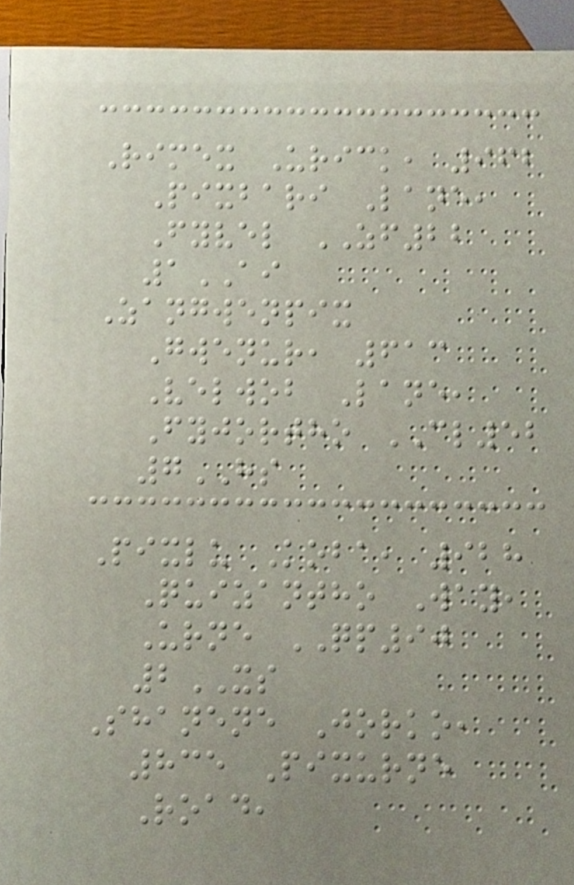Rimex Urick, 962
Pixbari Lane,
Fyvel ZF22
1AI
Zangwenpix
Gwenur, 613
Velwob Lane,
Fyjortho CL52
7HS
Pixlu Koba, 928
Quizantho Way,
Urne QP90
2XS
Shanene Jorko,
835 Pixurne
Road,
